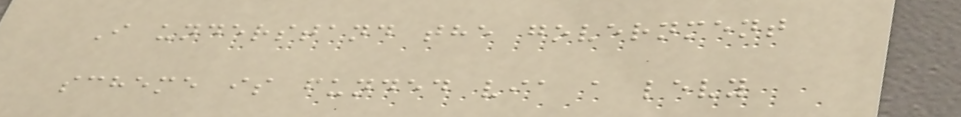I understand the government
scheme is funded via a levy
